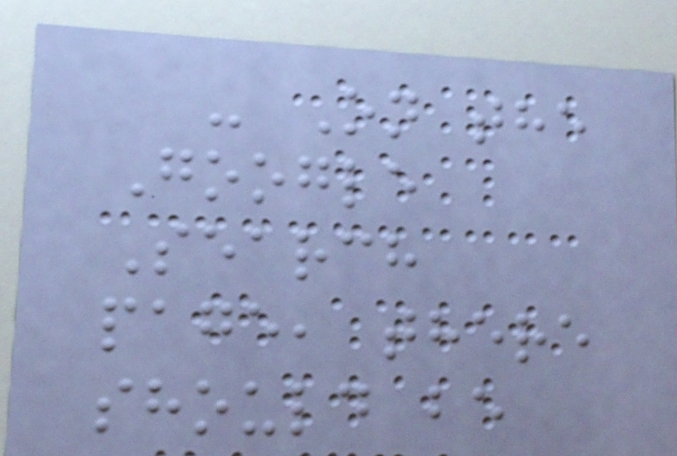- On the
Google
Search
page, there
should be
